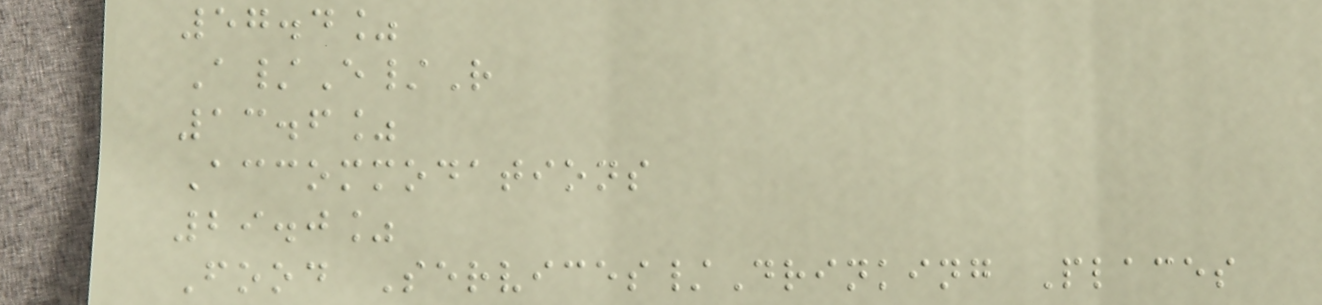57.4%
A/E/R
13.6%
Accommodations
29.0%
Food Services/Drinking Places
